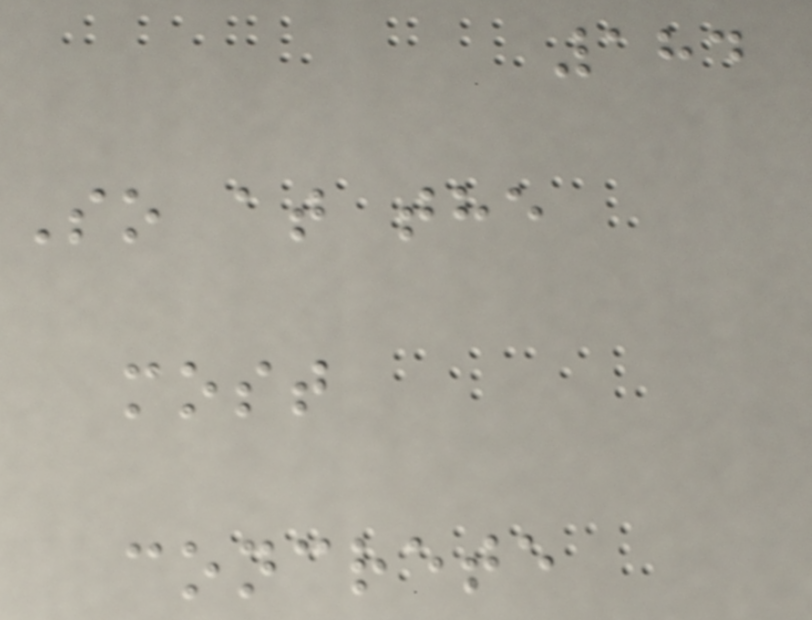184
So at the
most
concrete
